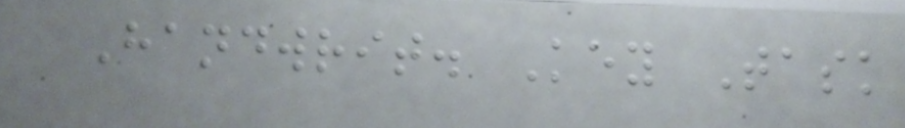Handwrit. Key Task
